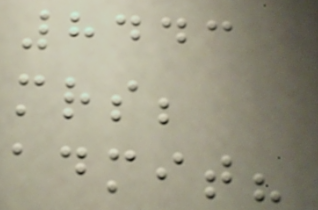8443
mrs;
admit?
